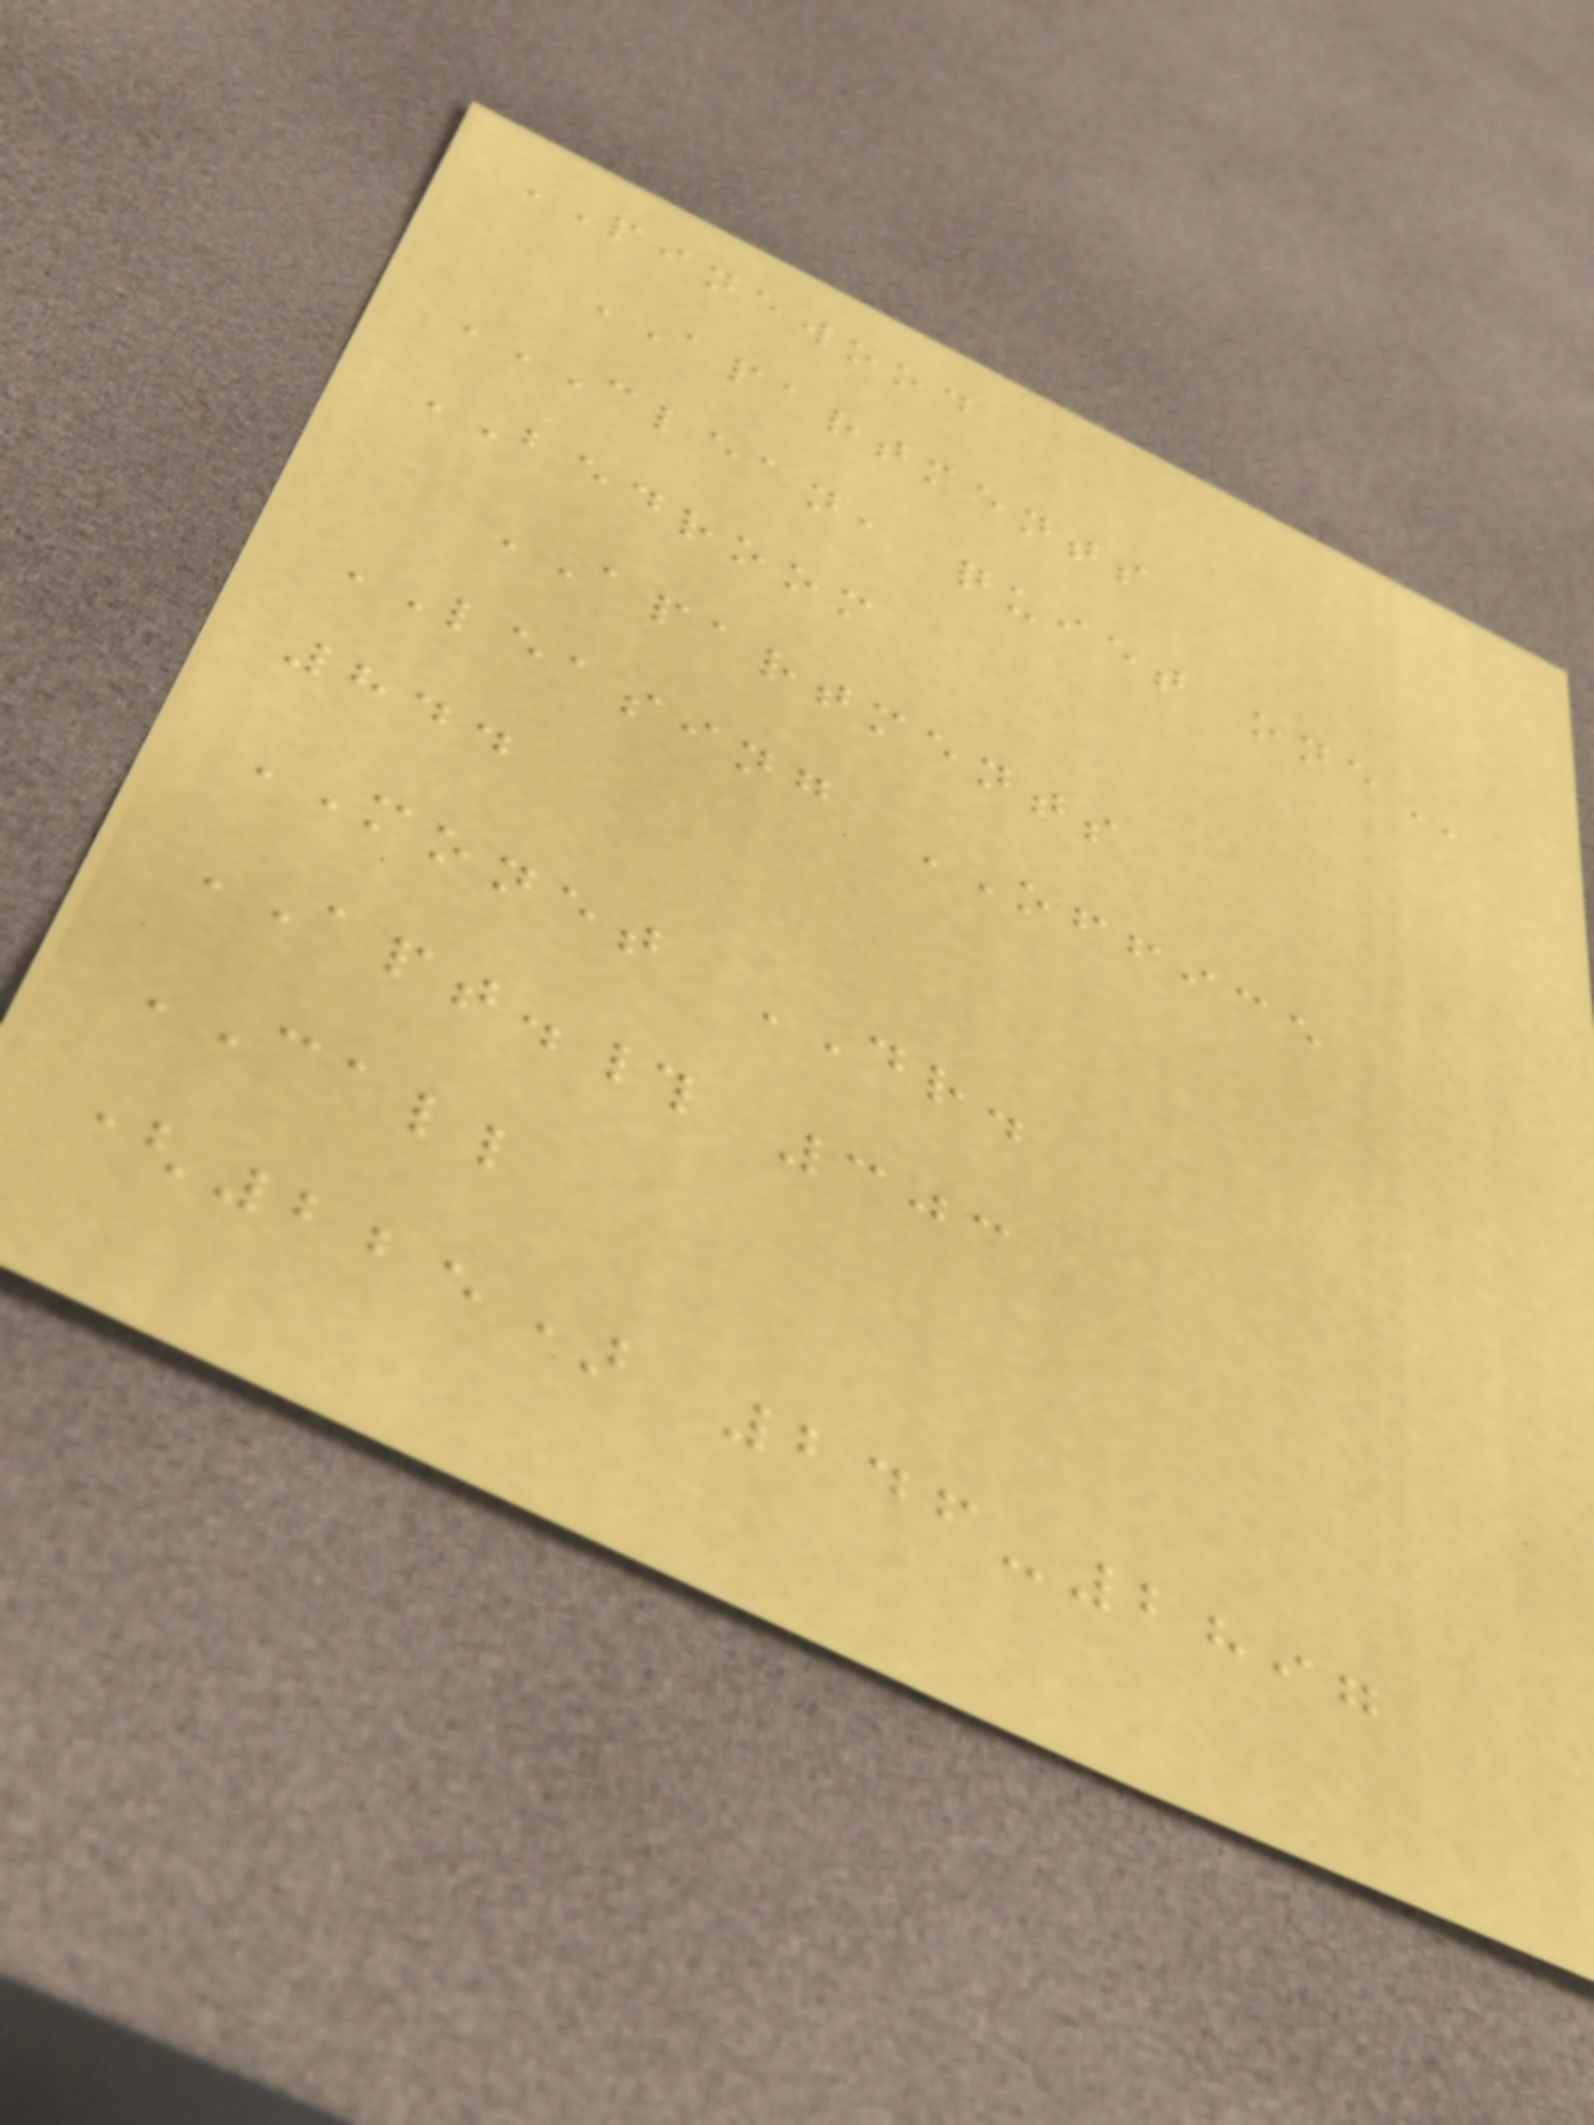PINEWOOD
APARTMENTS
CLEAN, QUIET ONE
BEDROOM
APARTMENTS
LEASING OFFICE
844
MONET DR.
APT.# 303
CALL
(225) 246-2897
